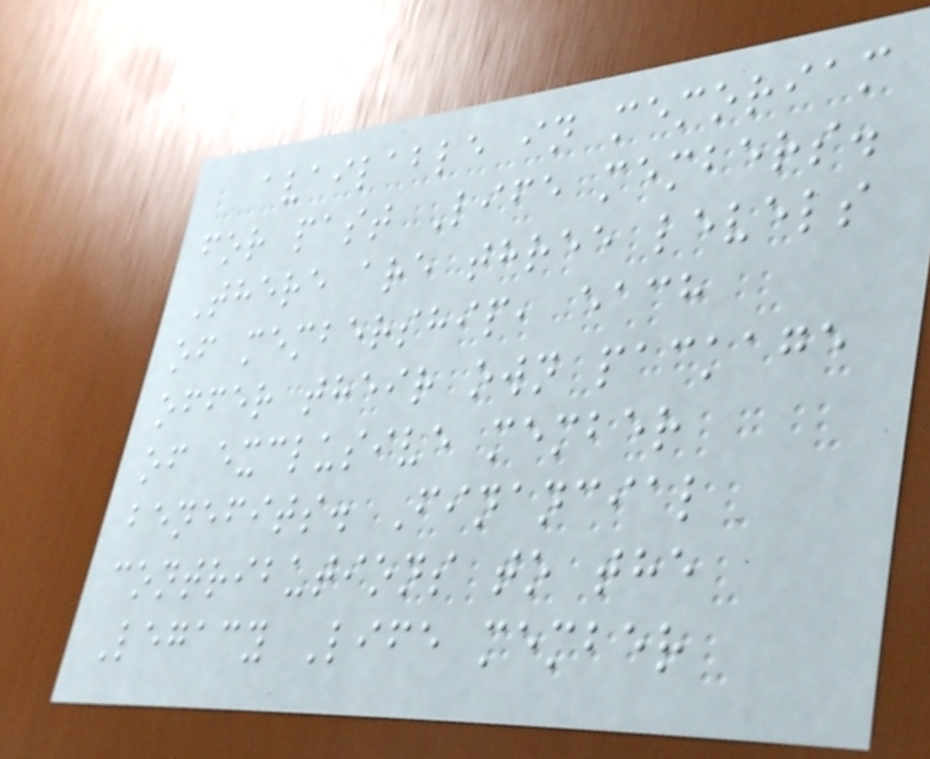available in memoriam
for past Life members.
There are three levels
of membership, each
offer their own package
of exclusive member
benefits. Financial
contributions to the
Legacy Life member
